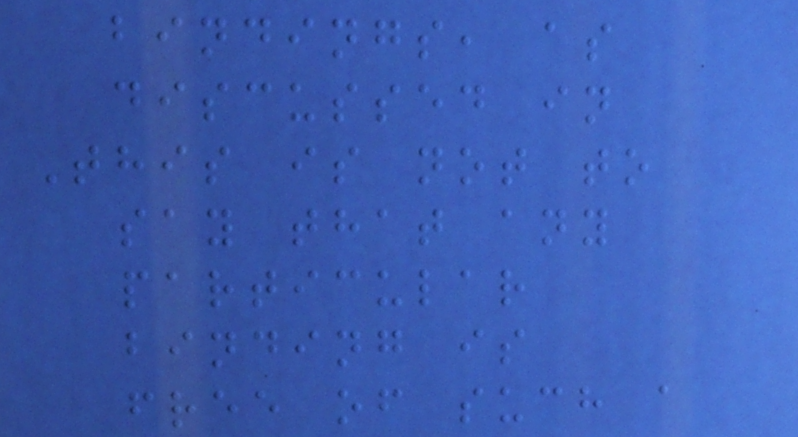bindings, as
discussed in
This is not to
say that any
particular
binding is
free of such a
